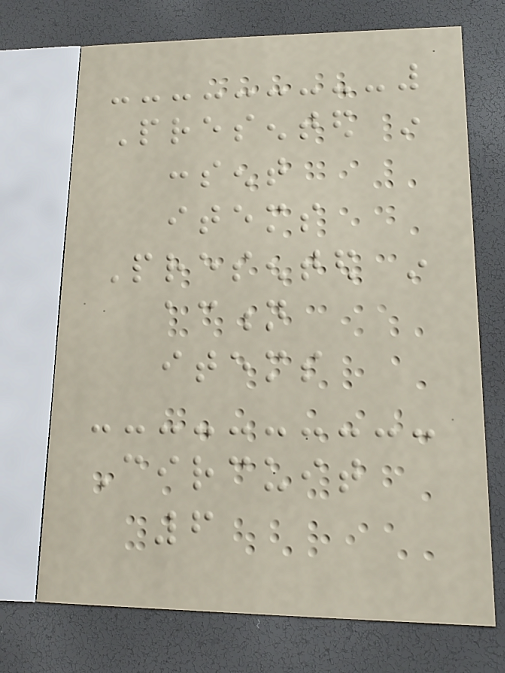Presented in
consent
items
Presented in
action
items
Circuit
6
